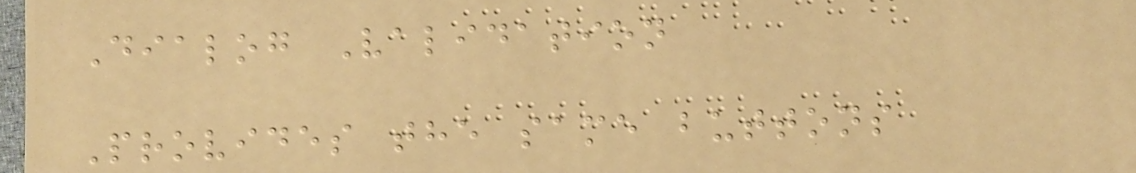Dialog Validation
Provides the same buttons
